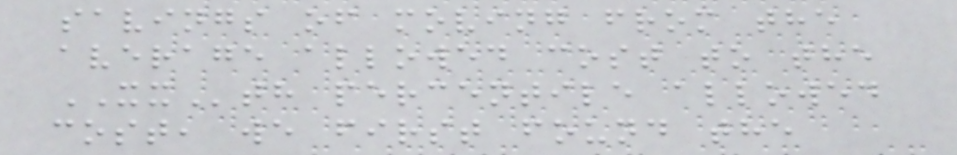savings of moving from the
average allowed cost to the
XXth percentile allowed
cost, we first found the
